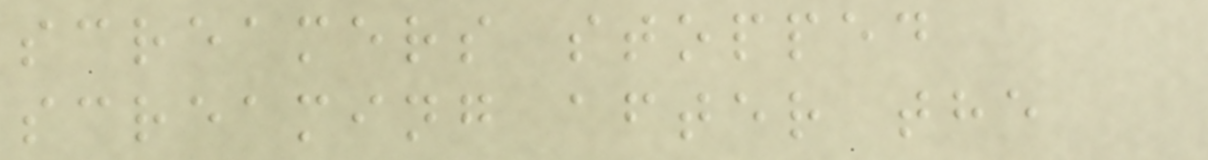screamers stopped
screaming after the
